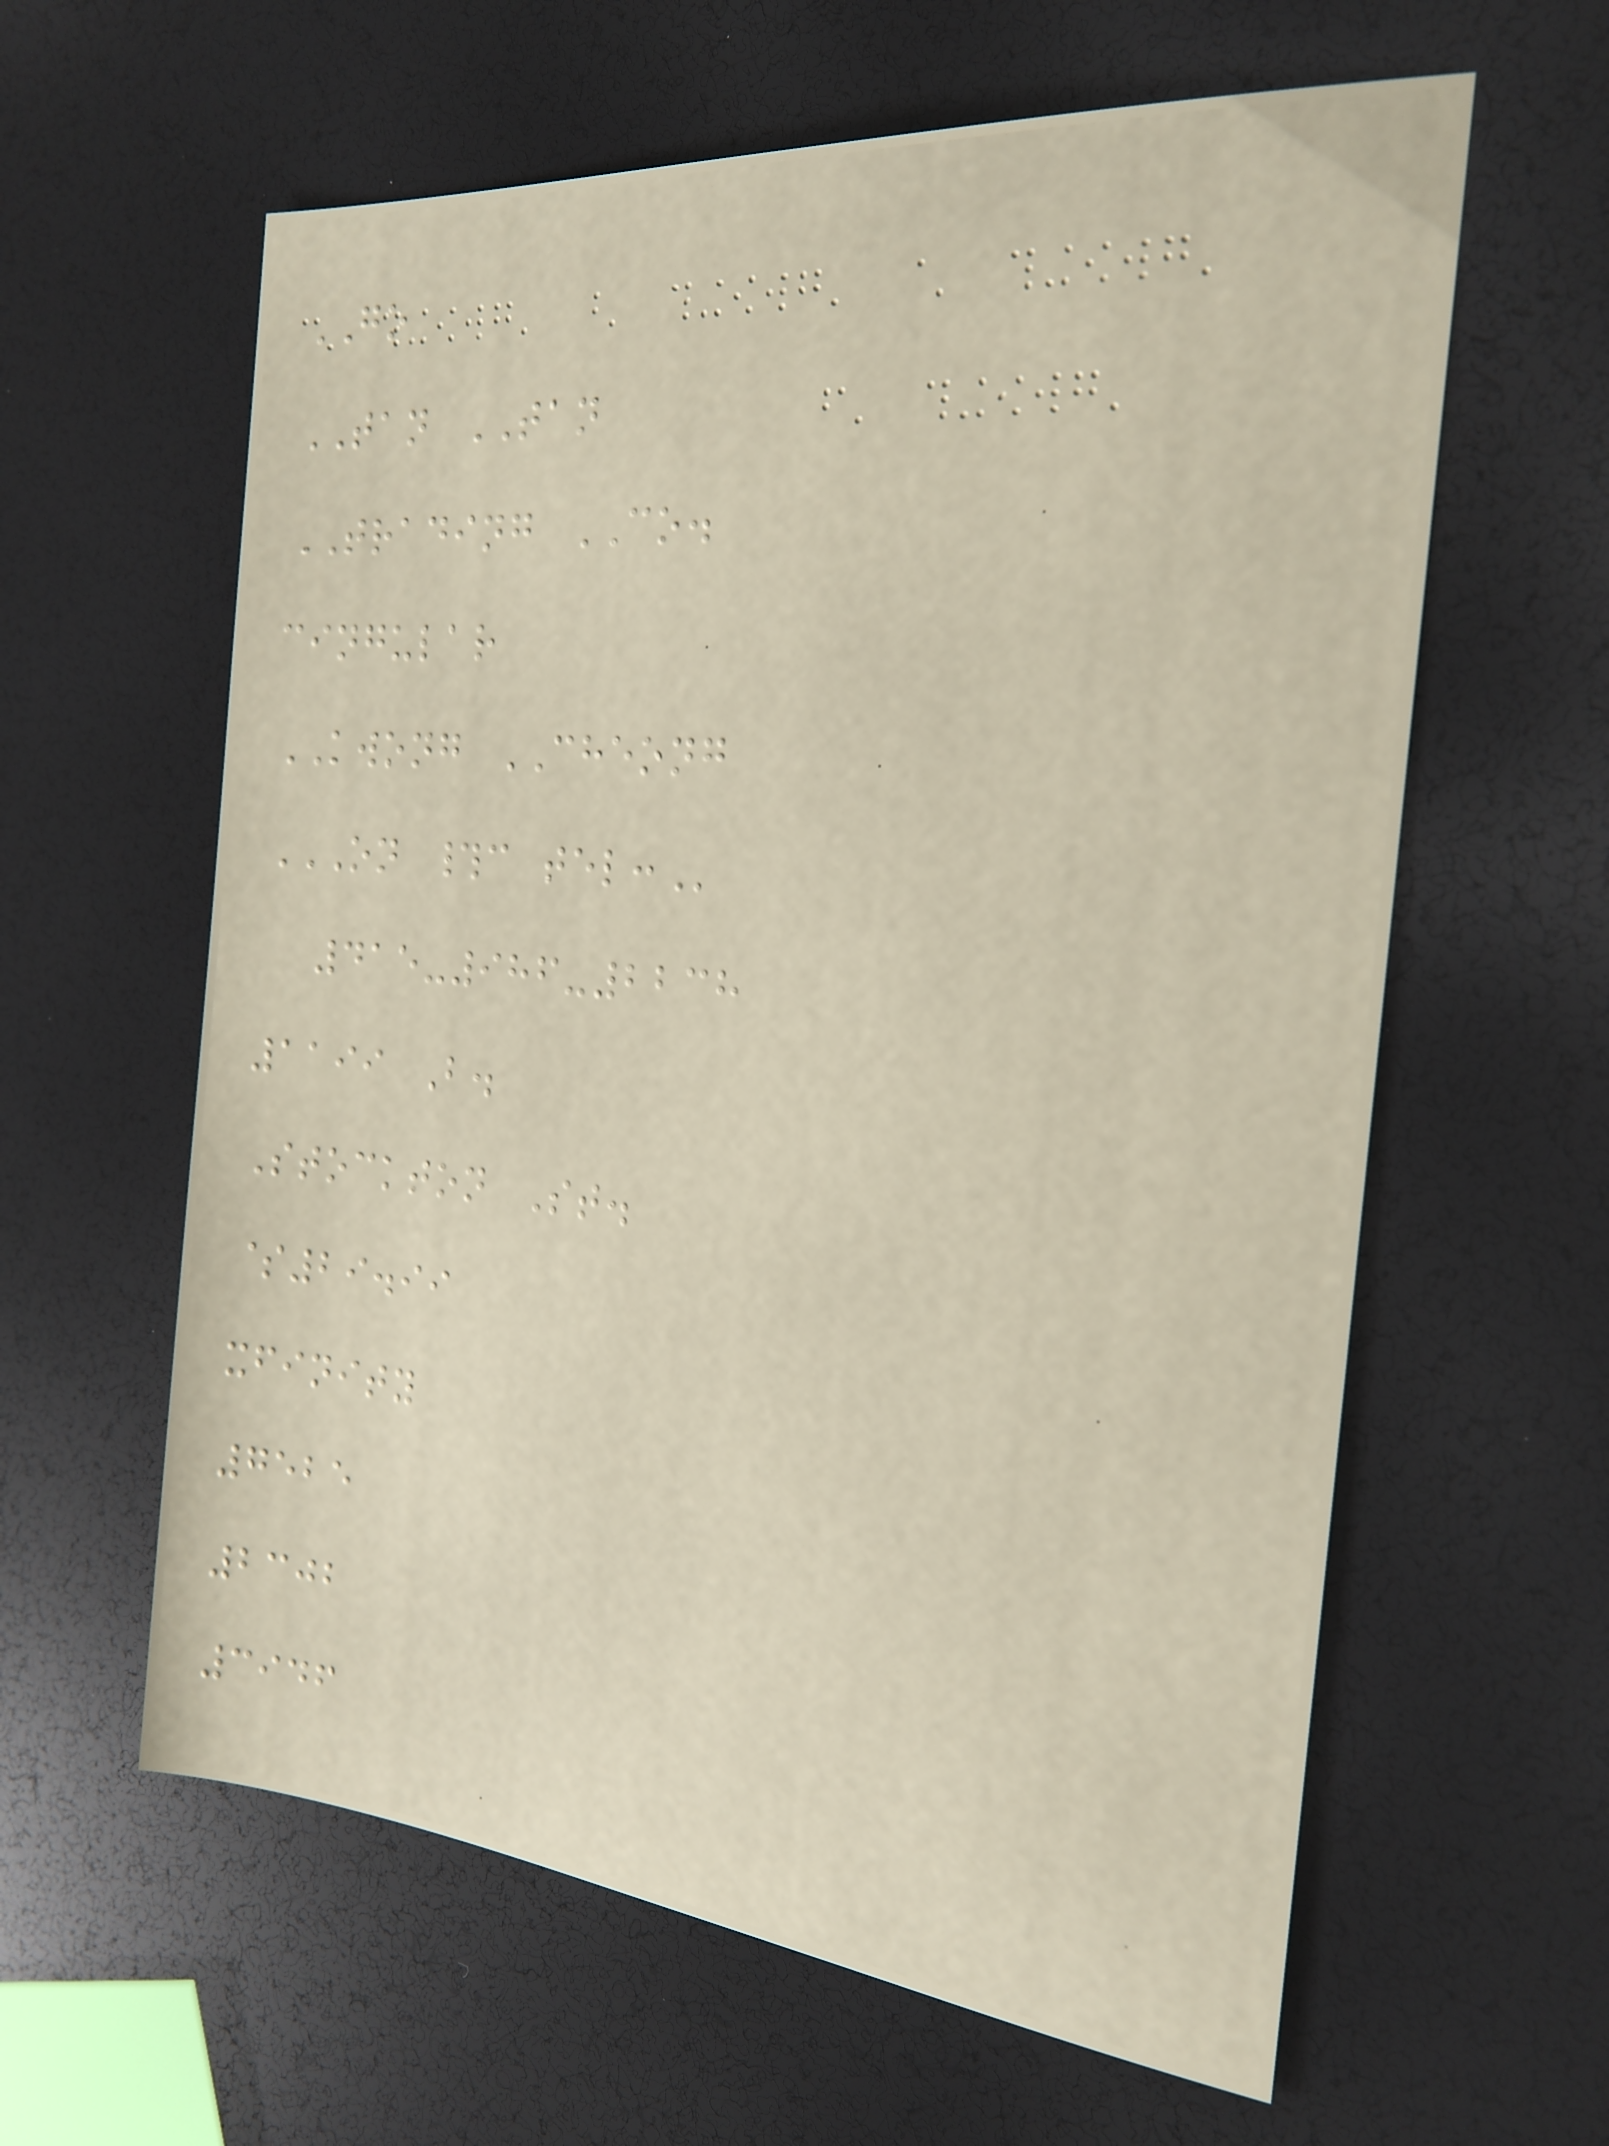GO
TAN TAN
TRADING CO.
cingular
KWONG CHEONG
ON #C TEL:
415-986-2238
1199 B.
Stockton St.
$29.99
xfinity
7525
2302
3946
